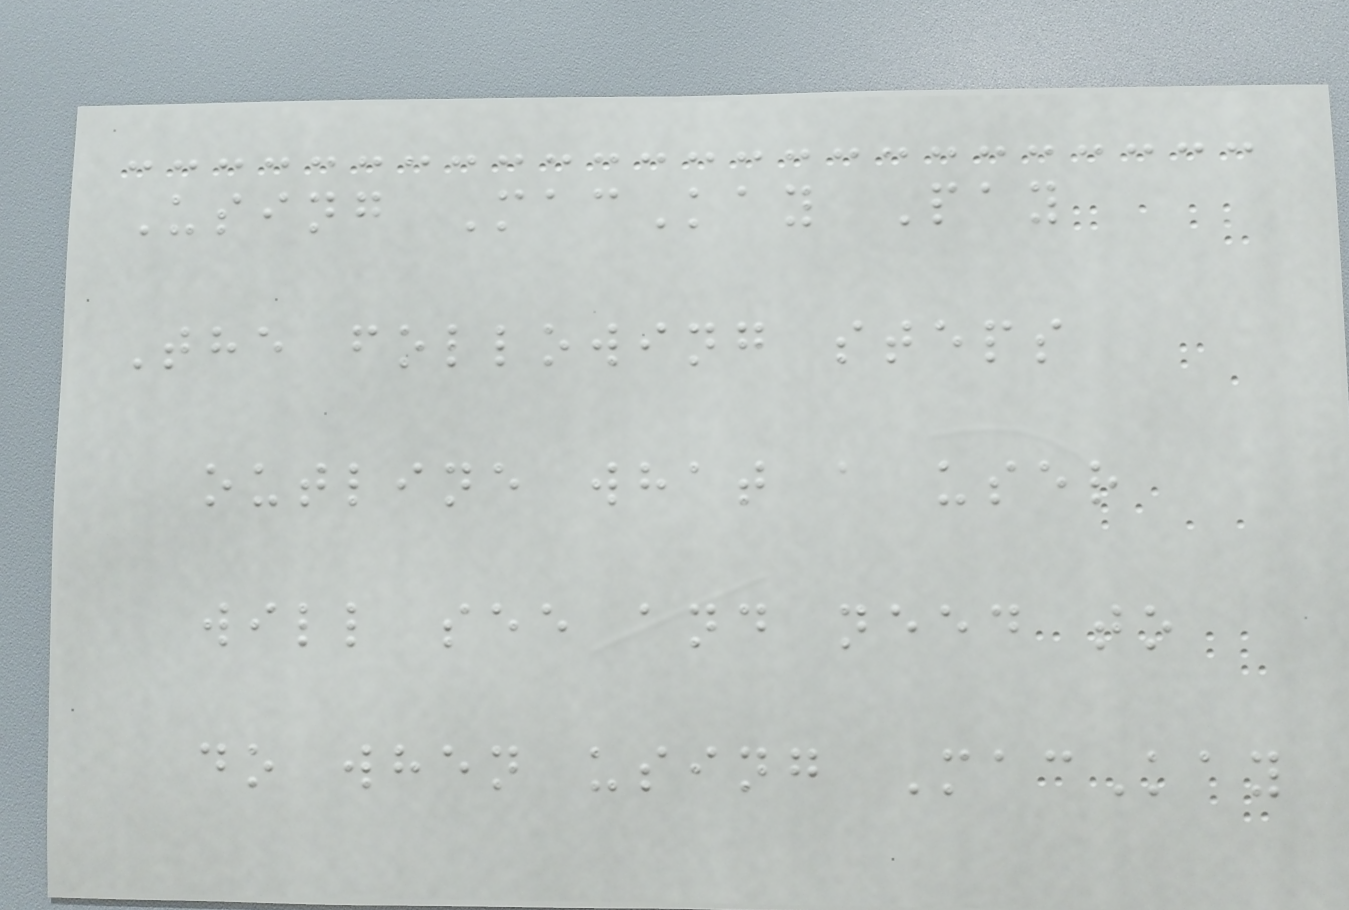Using MacKay Pay
The following steps
outline what a user
will see and need to
do when using MacKay
